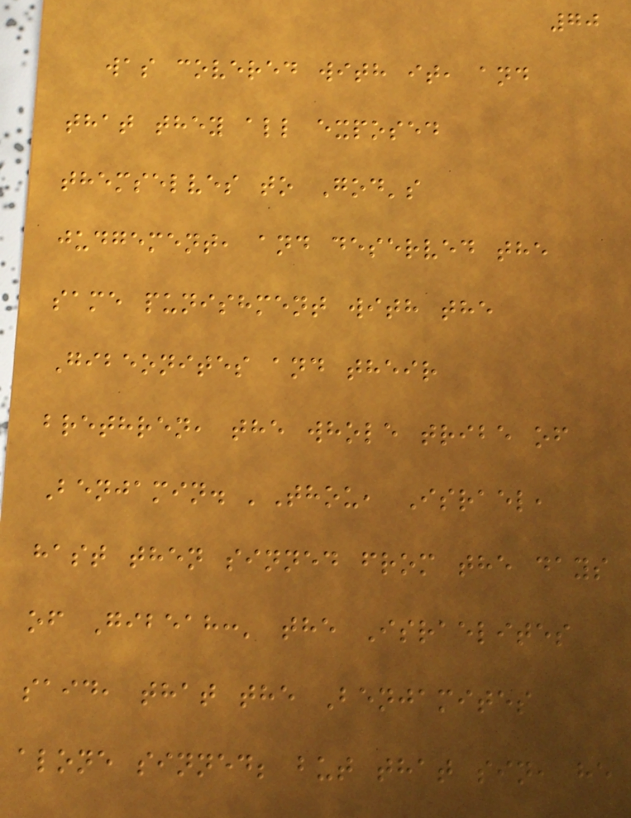70
was covered with it, and
that they all exposed
themselves to God's
judgement, and deserved the
same punishment with the
Gibeonites and their
brethren, the whole tribe of
Benjamin. 'Thou, Israel,
hast then sinned from the days
of Gibeah:' the Israelites
said, that the Benjamites
alone sinned; but that sin, he
